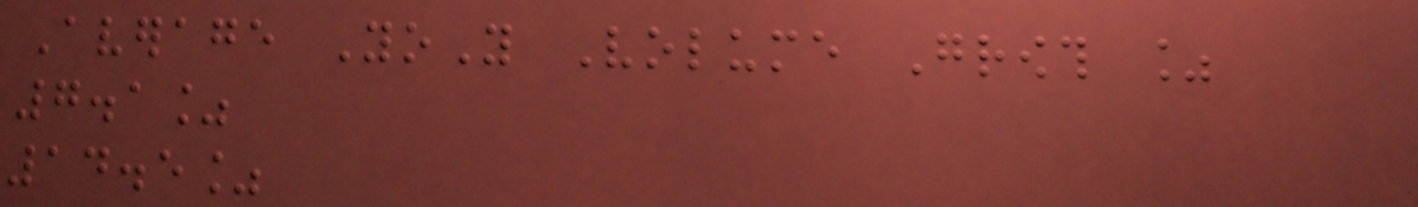Average YoY Volume Growth %
7.1%
14.5%
